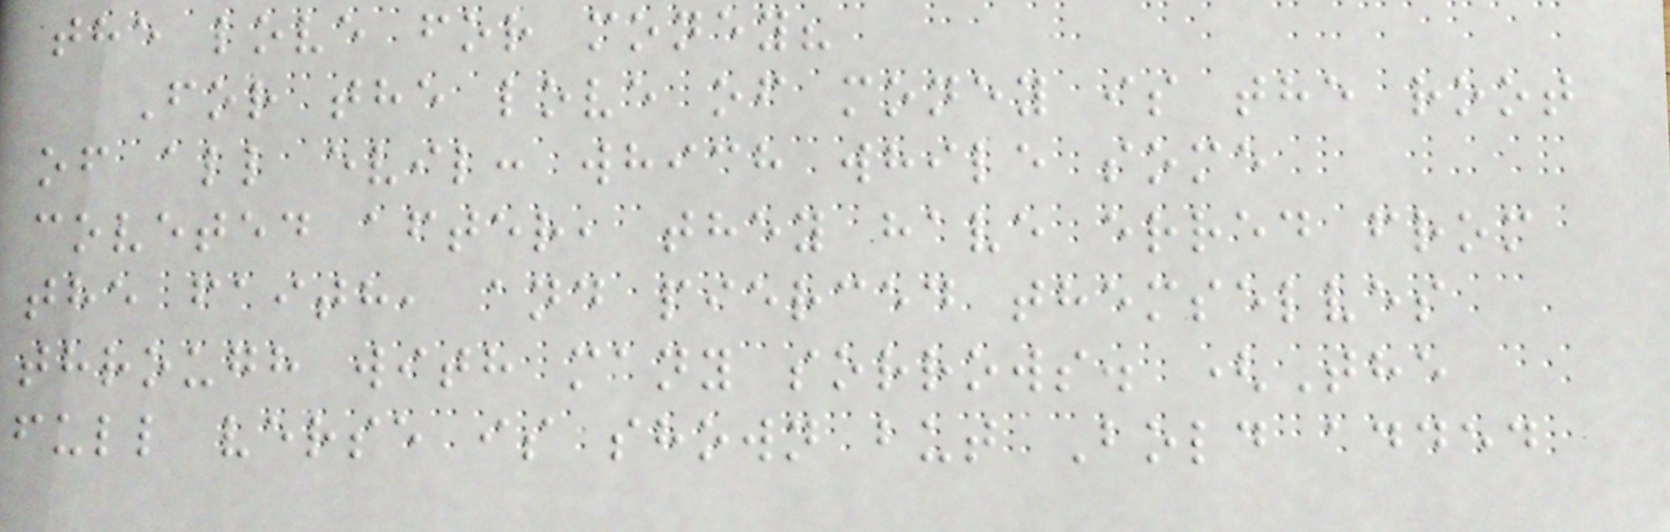the love for money?
For the love of money is the root
of all evil: which while some
coveted after, they have erred from
the faith, and pierced themselves
through with many sorrows. (The
full verse is shown but Bold added
